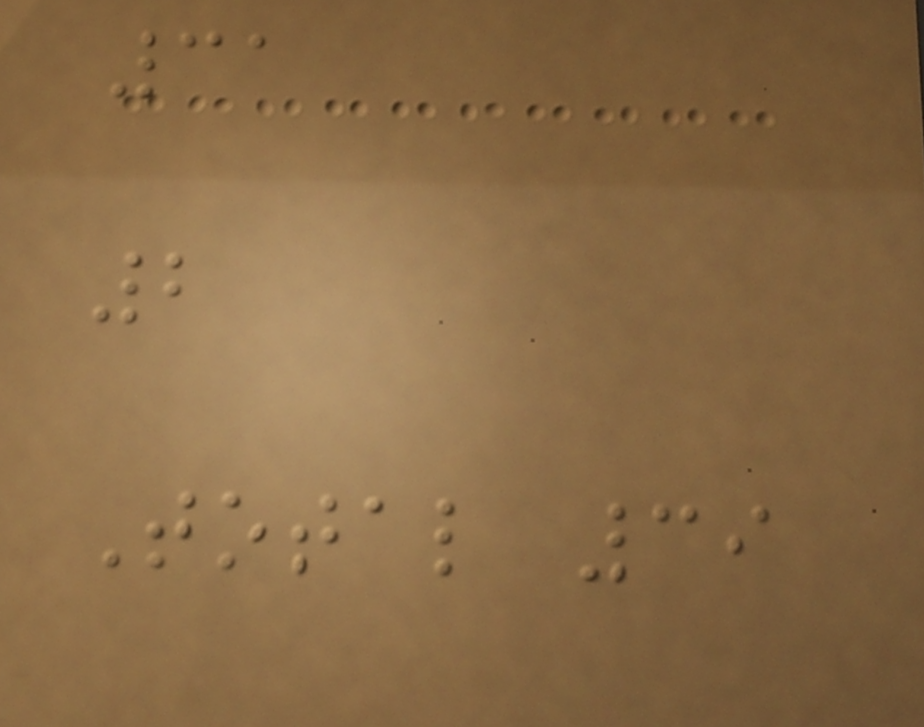31
2
Total 39
